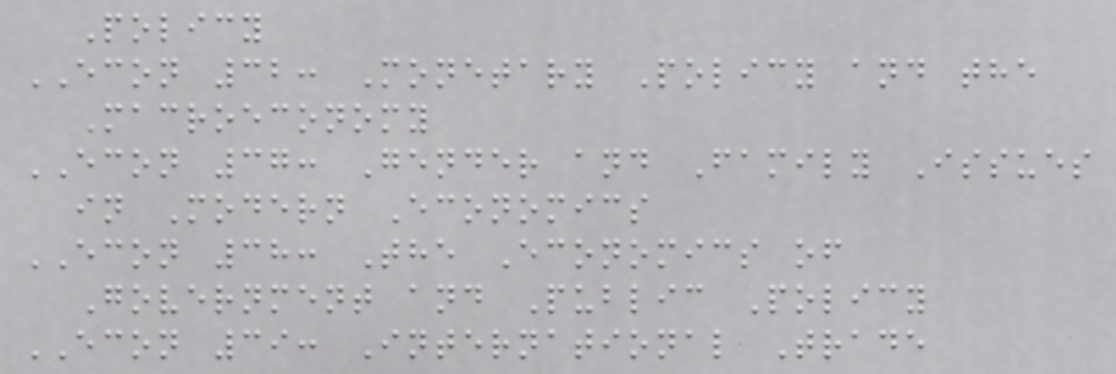Policy
ECON 32: Monetary Policy and the
Macroeconomy
ECON 37: Gender and Family Issues
in Modern Economics
ECON 38: The Economics of
Government and Public Policy
ECON 39: International Trade
